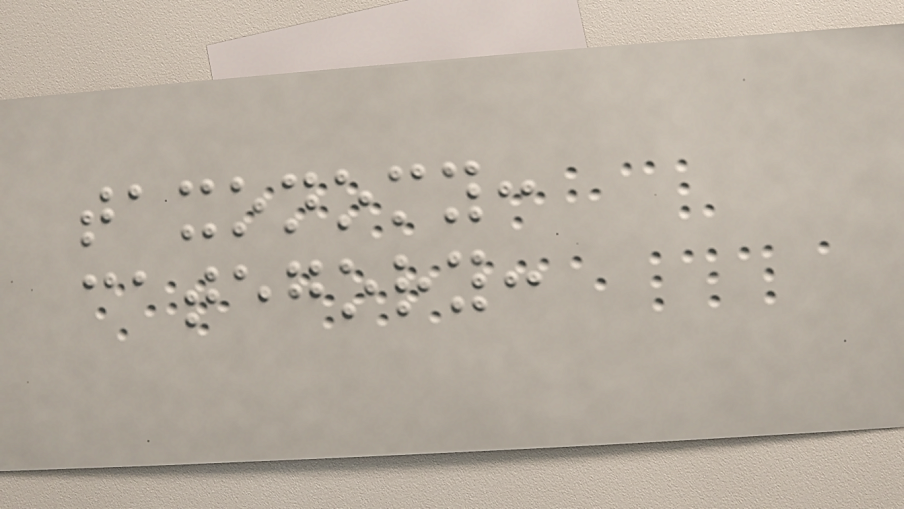taxonomy:
category:
